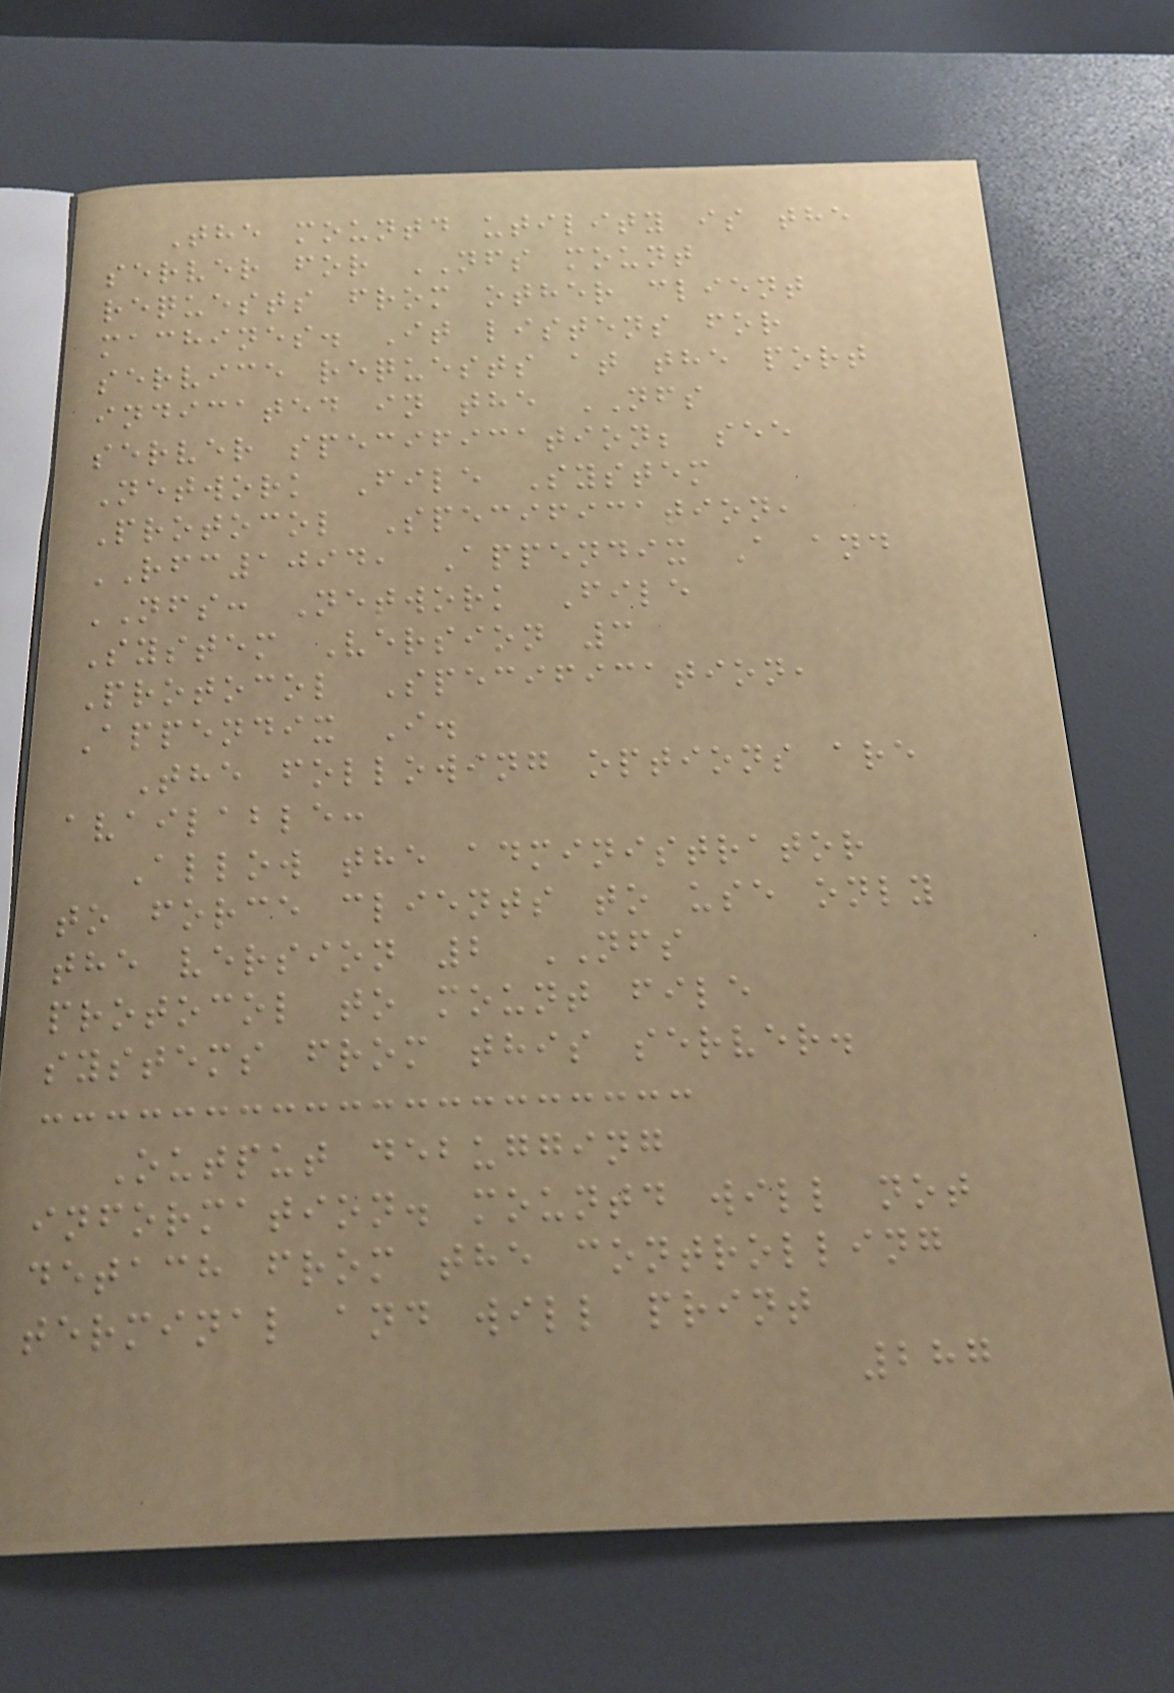The mountd utility is the
server for NFS mount
requests from other client
machines. It listens for
service requests at the port
indicated in the NFS
server specification; see
Network File System
Protocol Specification,
RFC1094, Appendix A and
NFS: Network File
System Version 3
Protocol Specification,
Appendix I.
The following options are
available:
Allow the administrator
to force clients to use only
the version 2 NFS
protocol to mount file
systems from this server.
Output debugging
information. mountd will not
detach from the controlling
terminal and will print
287
